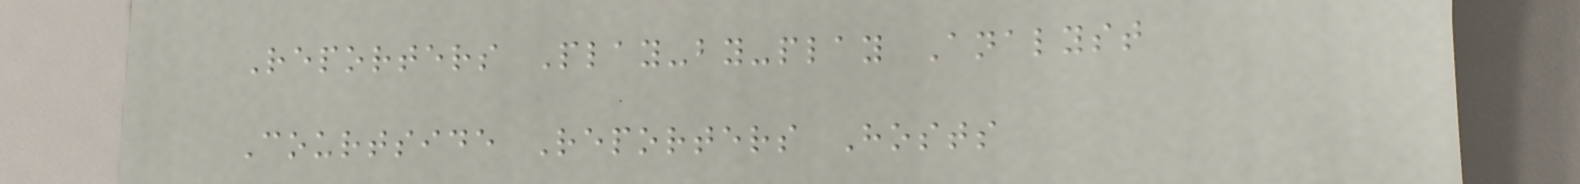Reporters Play-by-play Analyst
Courtside Reporters Hosts
